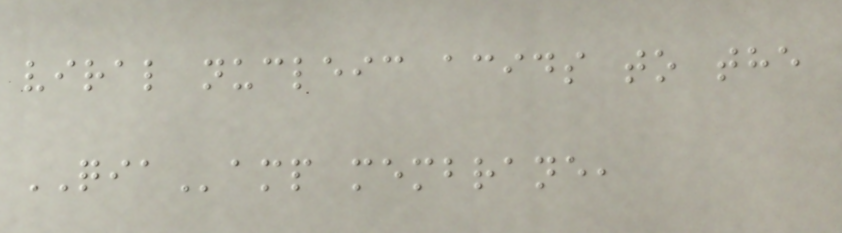viral nucleic acids to the
QIAamp membrane,
